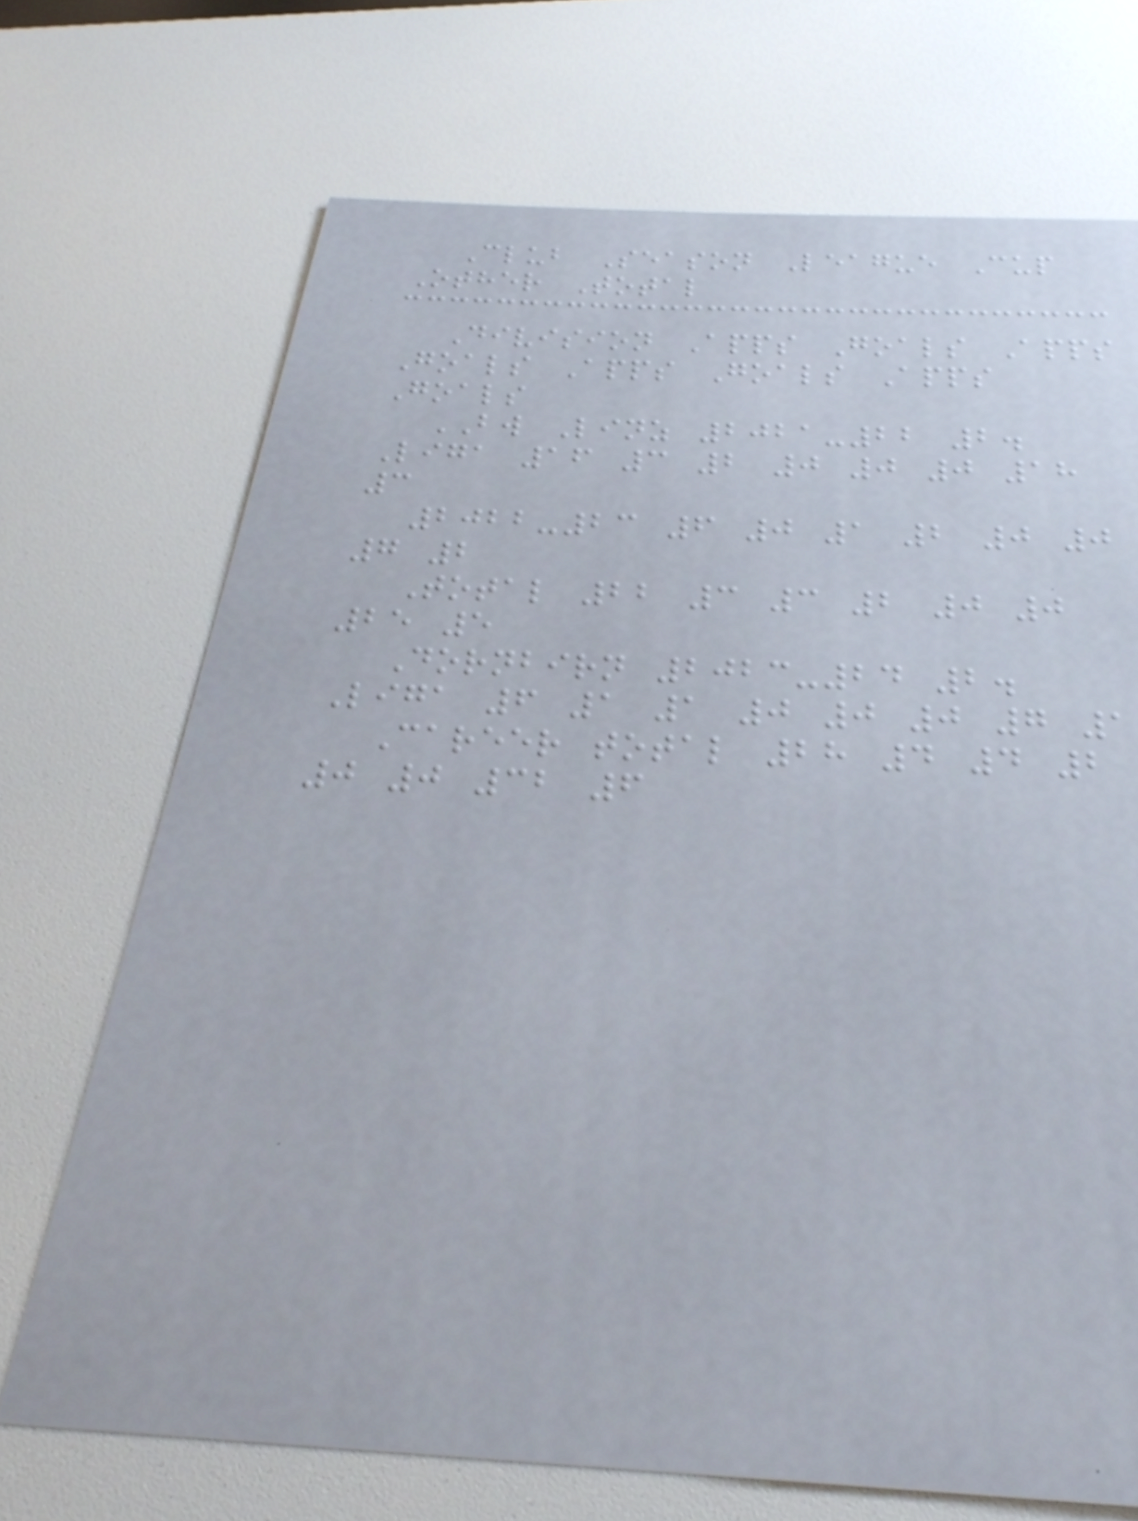Club Season League Cup
Other Total
Division Apps Goals Apps
Goals Apps Goals Apps
Goals
BW Linz 2021-22 2.
Liga 16 3 2 0 0 0 18
3
2022-23 6 0 1 2 0 0
7 2
Total 22 3 3 2 0 0
25 5
Dornbirn 2023-24 2.
Liga 6 1 1 0 0 0 7 1
Career total 28 4 4 2
0 0 32 6
